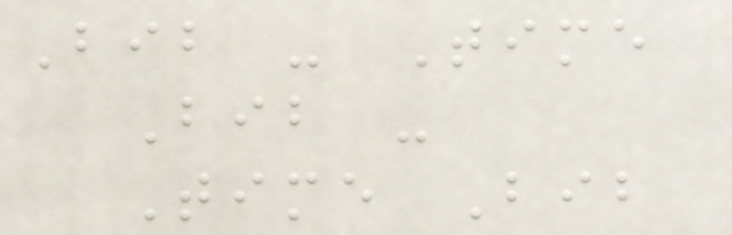Bib - Time
Bib -
Time Bib
